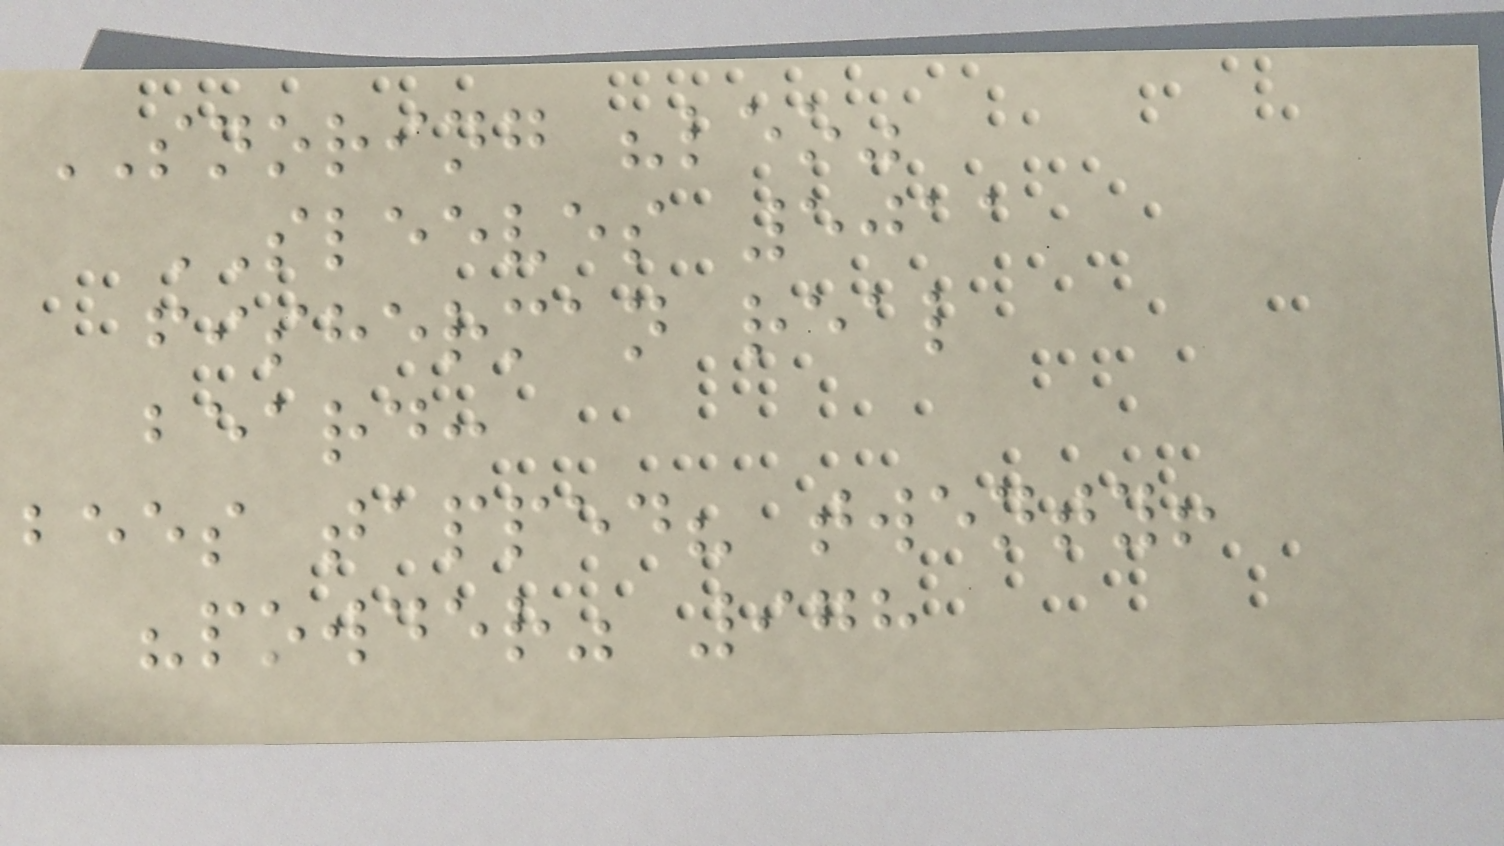SNORING "leo"
SLEEVES 5011
fisherman real
beard:
bees tapped? twenty!
"powder" 978
